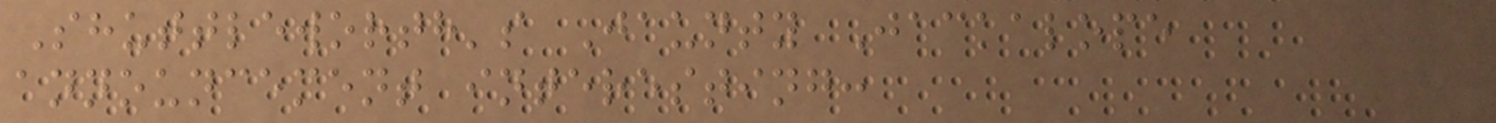Shuttleworth's Jaunty Jackalope
announcement interesting:
